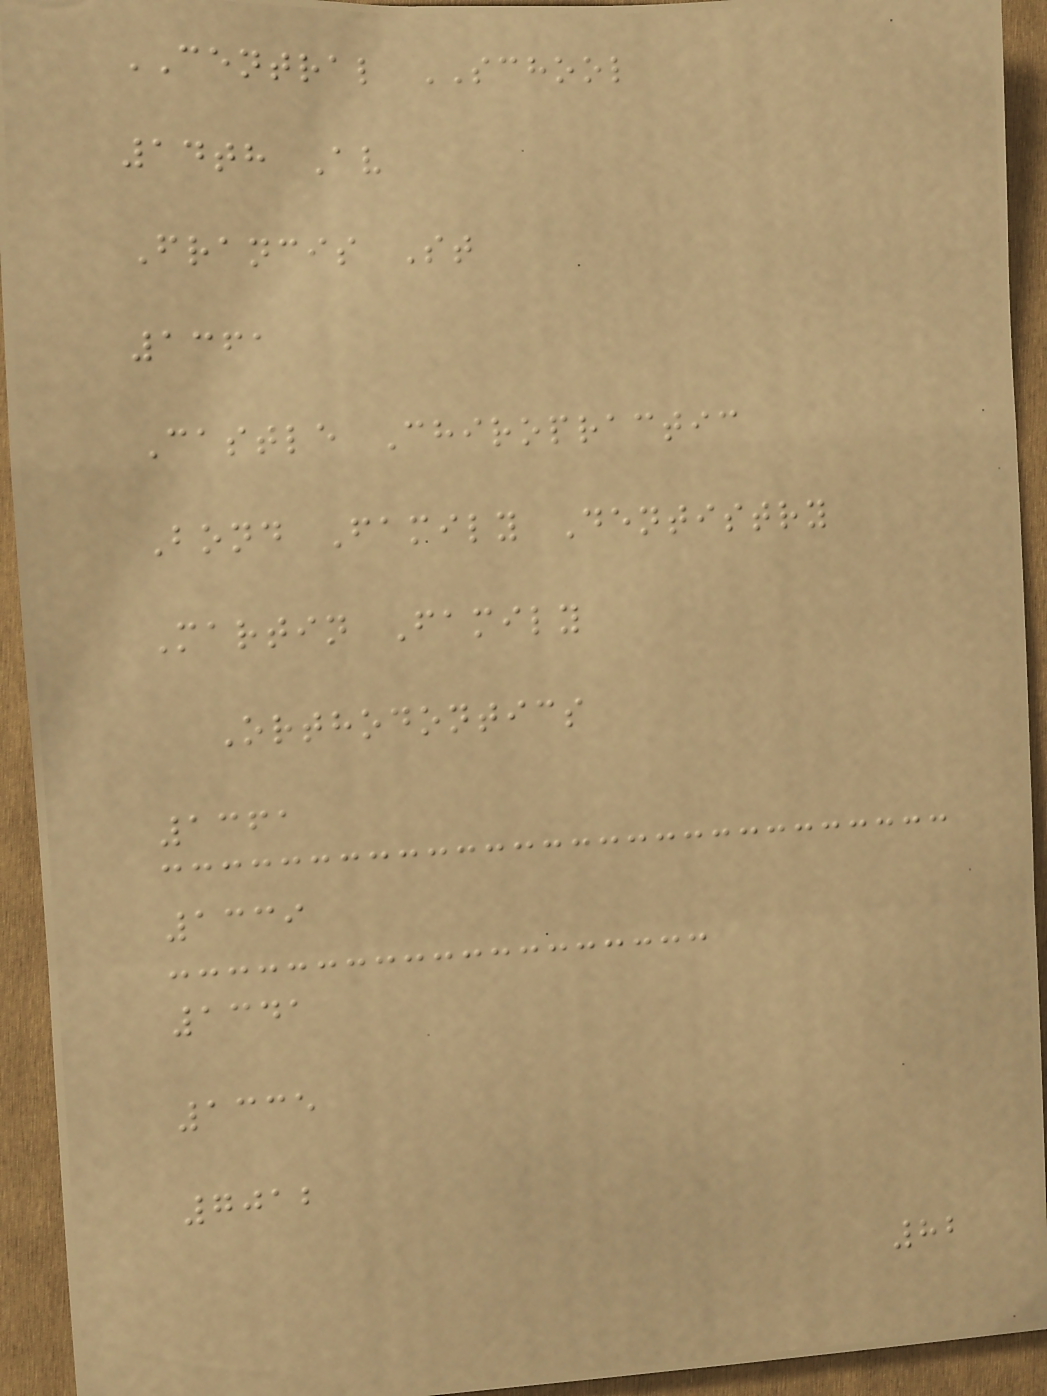CENTRAL SCHOOL
14th Av
Francis St
1361
Castle Chiropractic
Bond Family Dentistry
Martin Family
Orthodontics
1361
1339
1341
1335
7012
82
